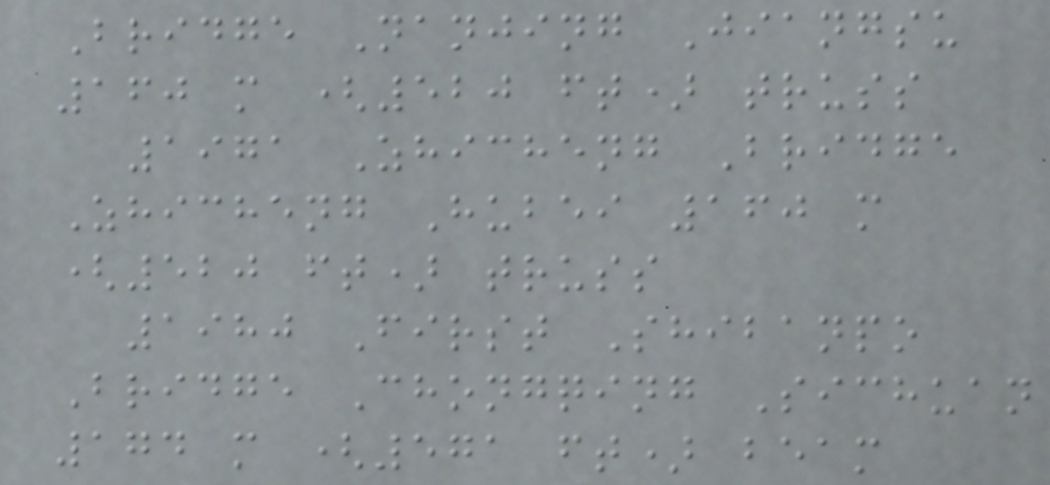Bridge Nanjing Jiangsu
160 m (520 ft) truss
1971 Zhicheng Bridge
Zhicheng Hubei 160 m
(520 ft) truss
1980 First Shibanpo
Bridge Chongqing Sichuan
174 m (571 ft) beam
